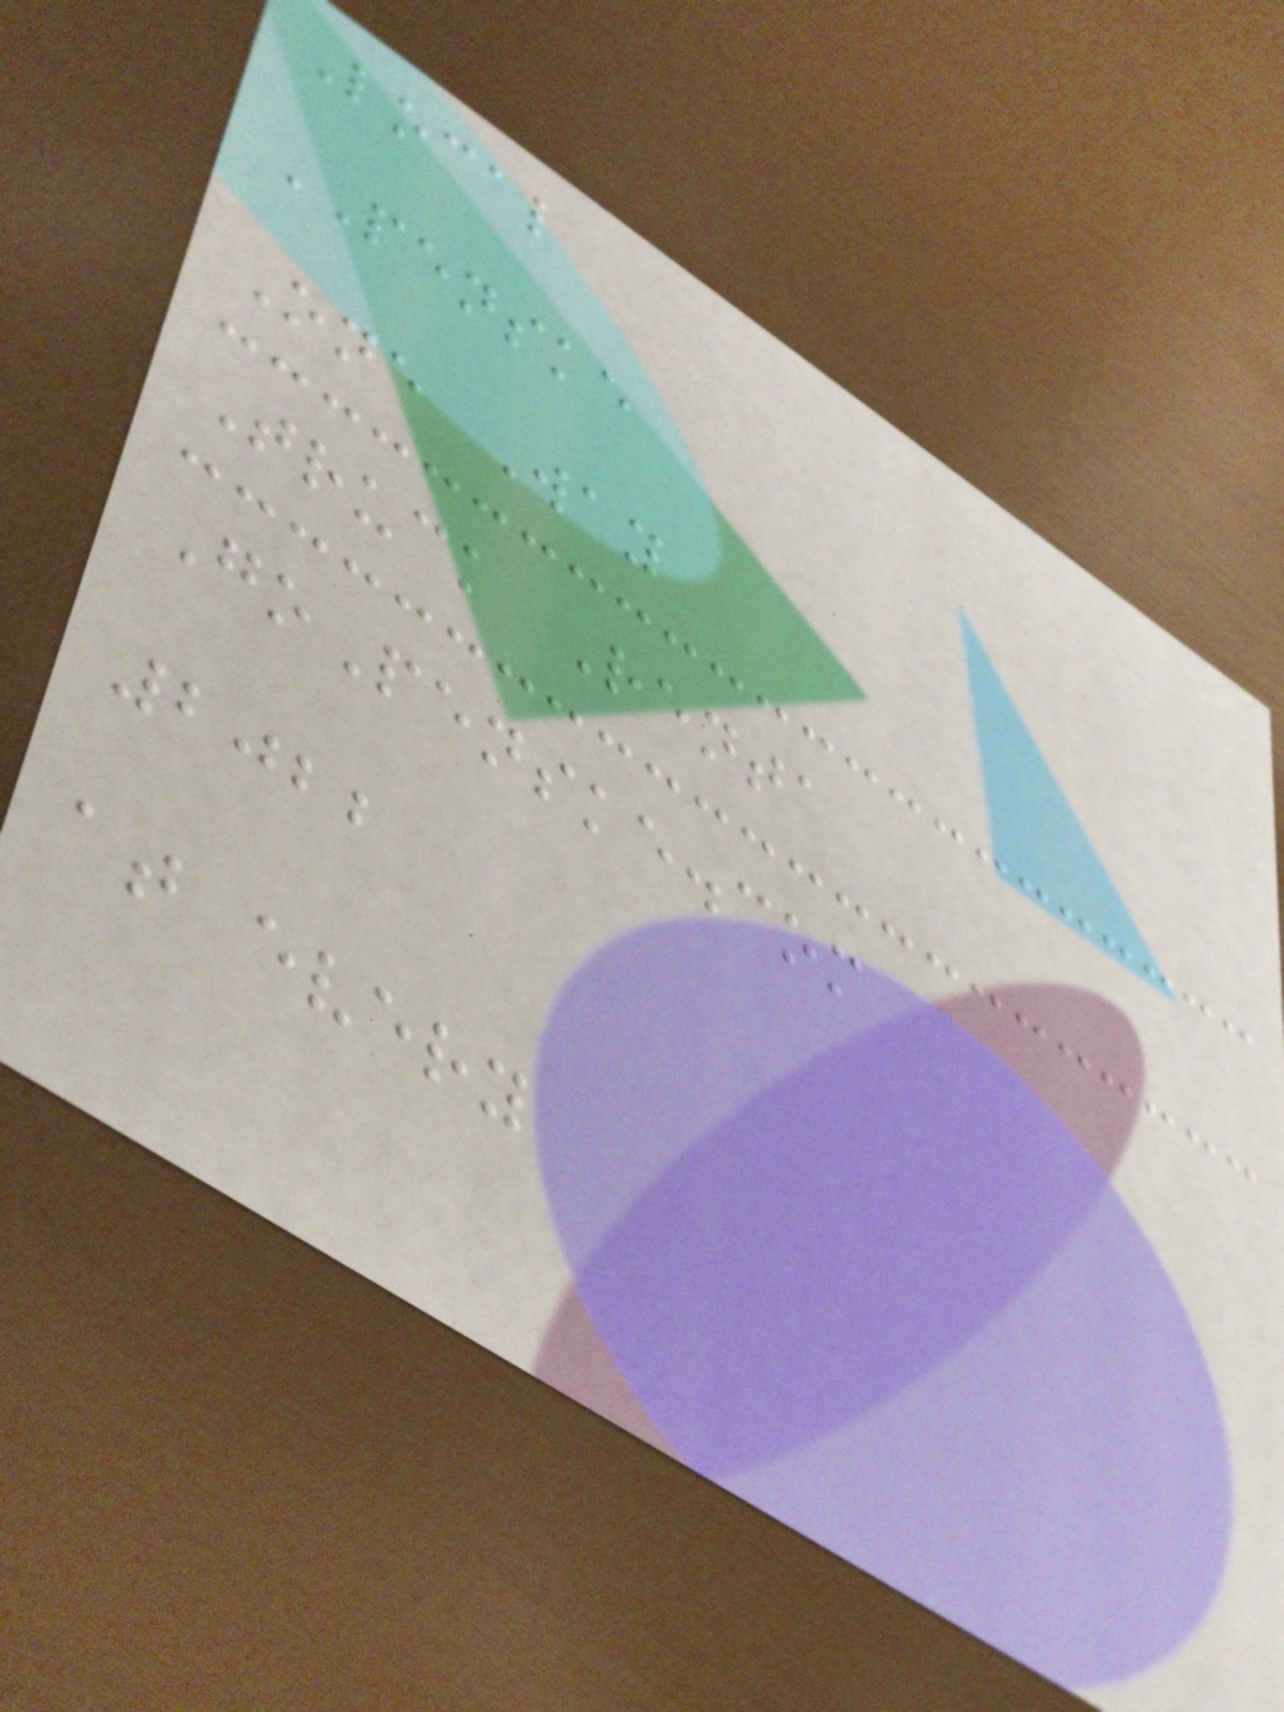Local
PENSKE
One Way
Truck Renta
GoPenske.com
2022
at every
